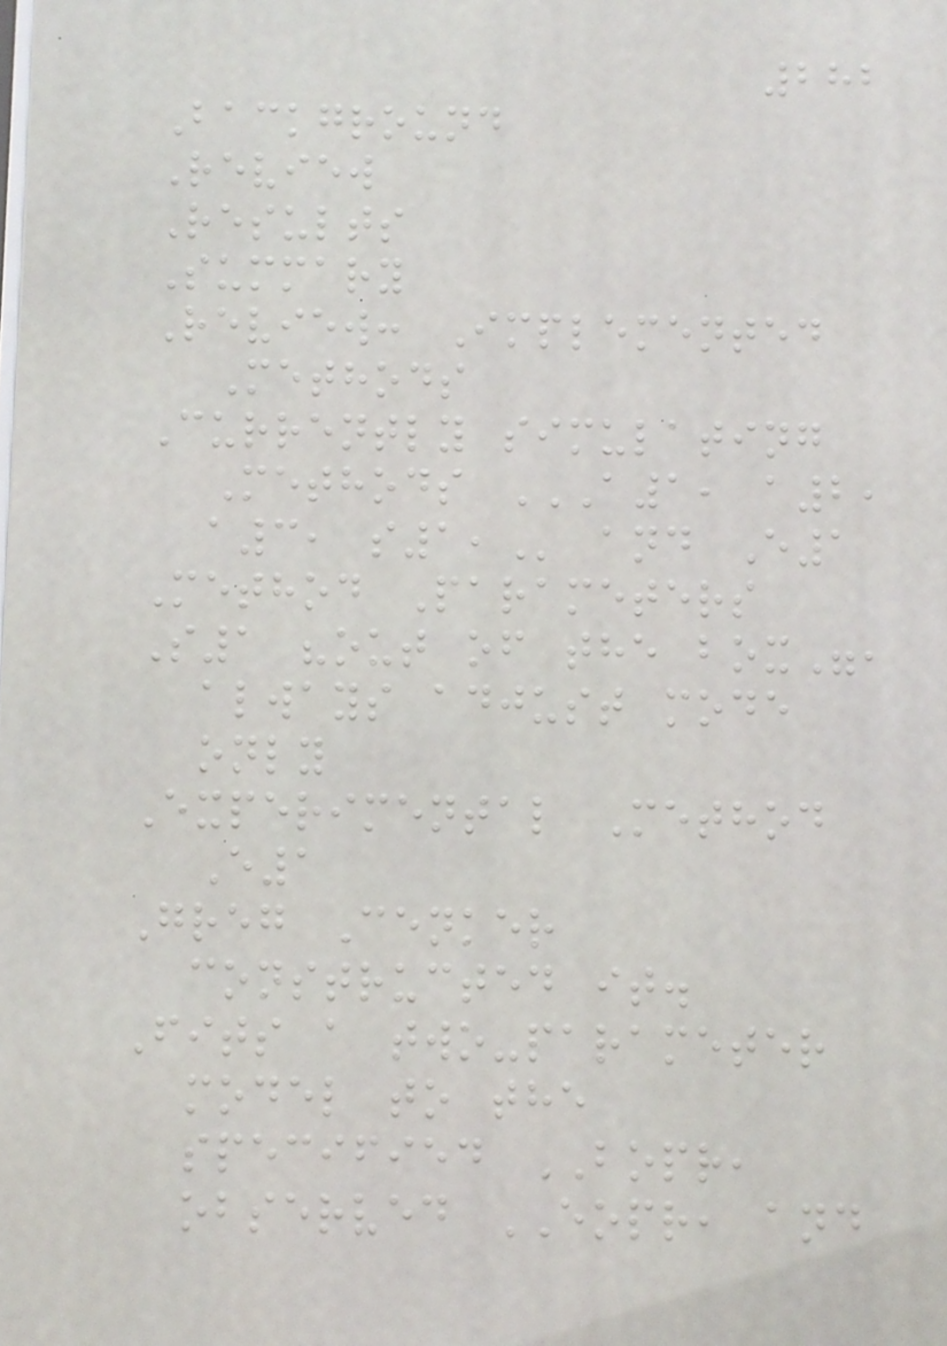282
Background
Review
Results
Summary
Review: Implemented
Methods
Currently simulating
Methods A1, A2,
A3, S1, and E1
Method Parameters
S1 "out of the box",
always adjust mode
only
Experimental Method
E1
Greg Cenker
constructed it.
Fits a two-parameter
model to the
specified BOPR,
observed EOPR, and
